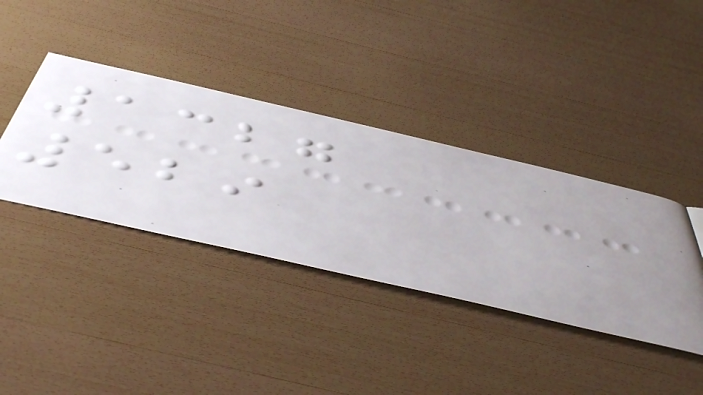1327
529
